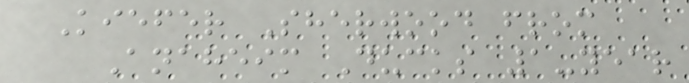Kiefer Sherwood from
Anaheim Ducks 1-year
